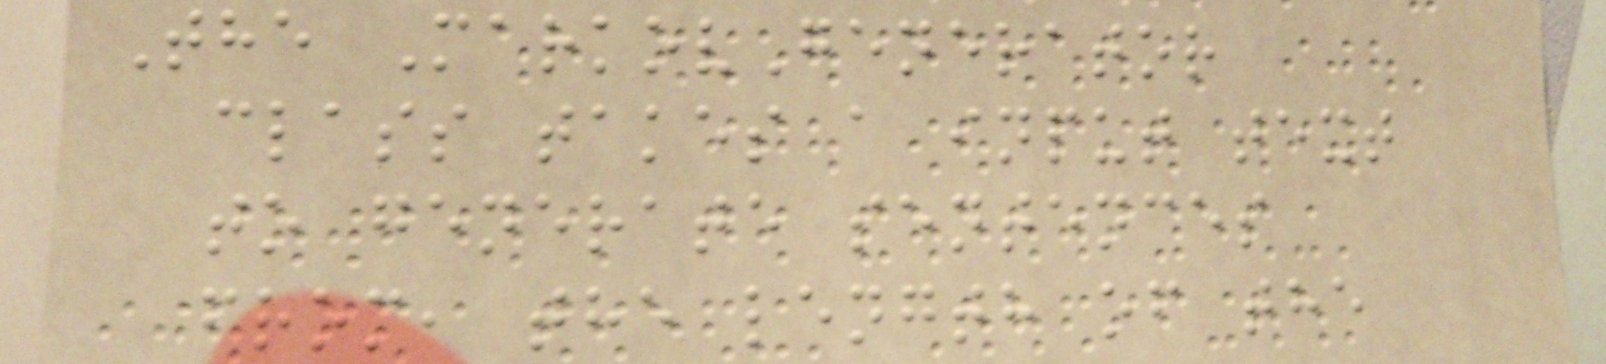The MarkovGenerator
class takes a input text
to generate sentences
from, the length of the
